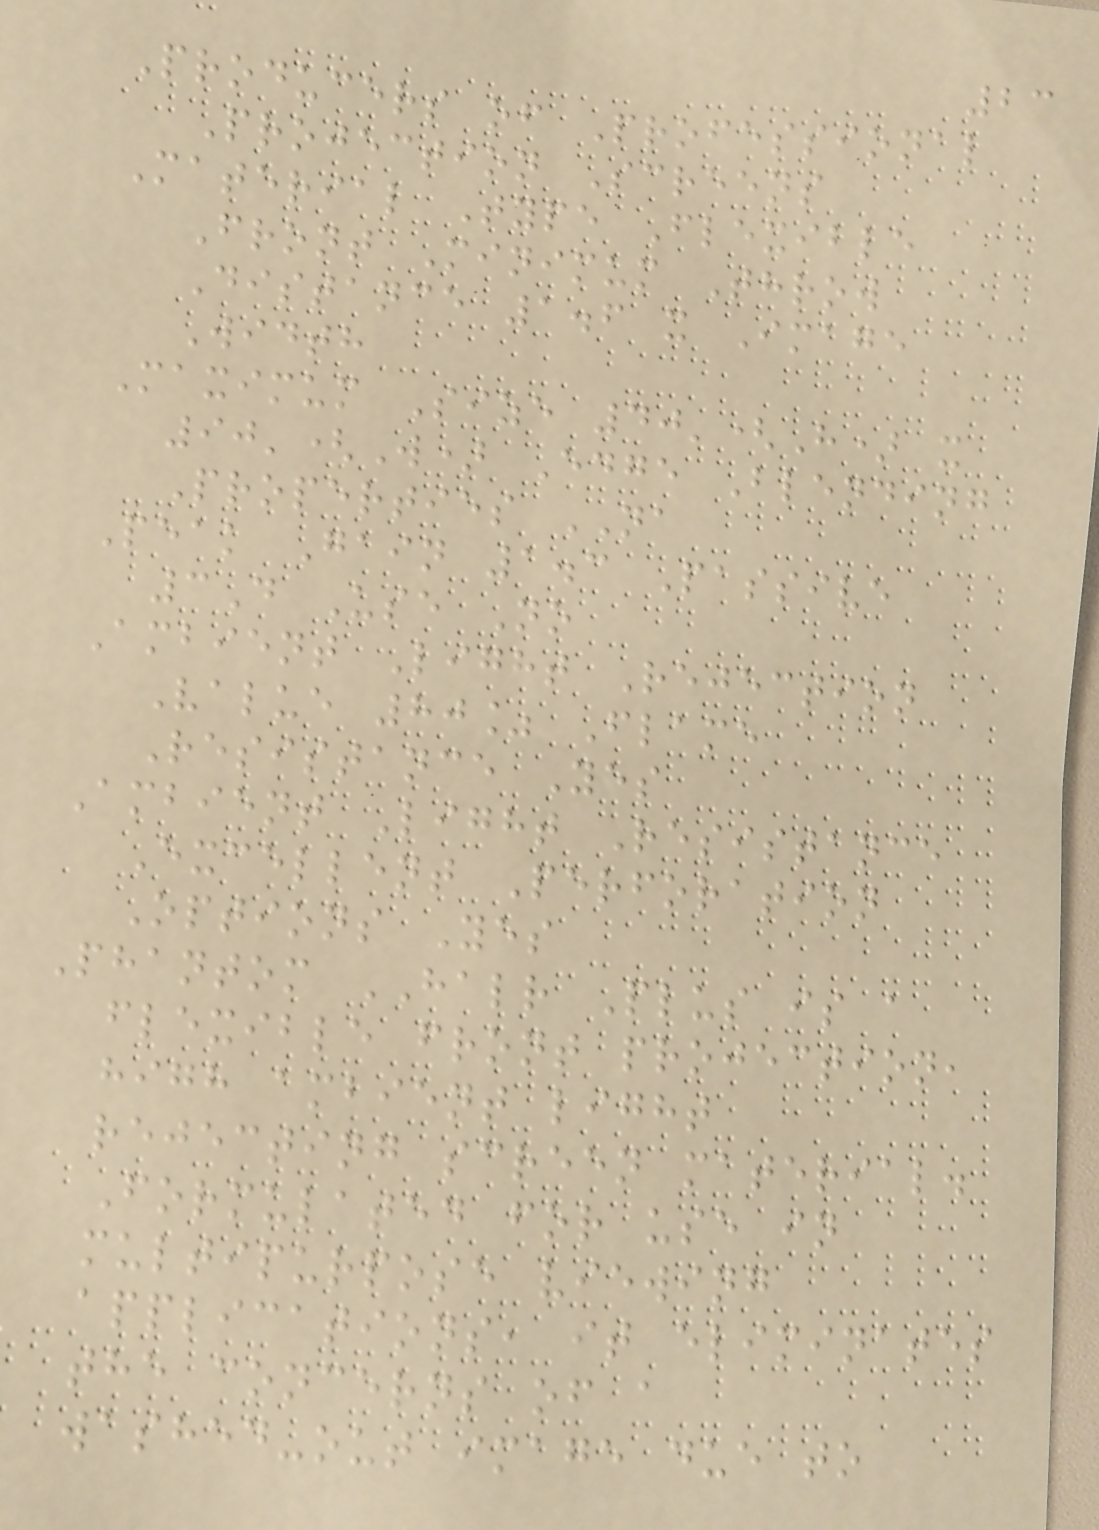23
Producers of Professional
Projection Screens
Material Type Flexible
Front Minimum Throw
Distance 1.6 x Image
Width
Maximum Size 40'(H) x
90'(W) Edge Blending
Properties NA
Peak Gain 1.3 Passive
3D Use No
Ambient Light Rejection
Value 80% Flame
Resistance Yes
Ambient Light Resistance
Excellent Perforation
Options Yes
Phantom HALR Plus is a
flexible front projection,
high ambient light
rejecting screen material.
Formulated for use in
multipurpose viewing
applications, it eliminates
the concerns of a
washed-out image due to
